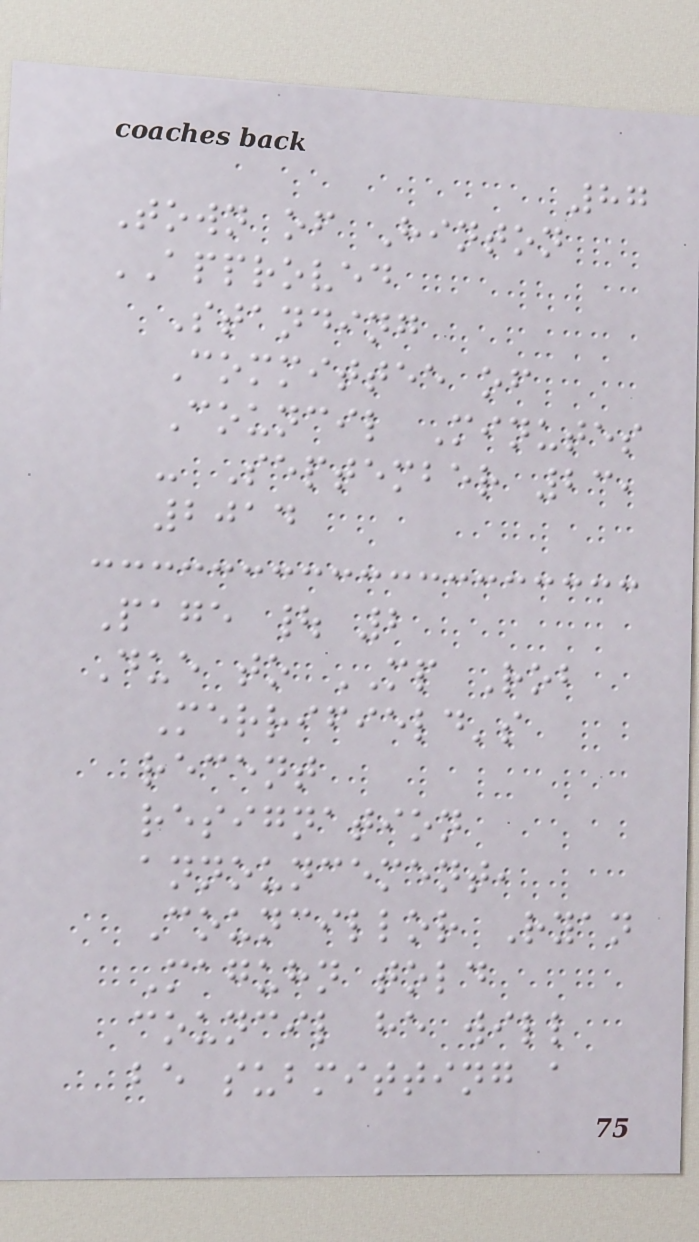87
Town of Hinton
APPROVED
Standing
Committee of
Council Minutes
- September 23,
2014
Page | 2
Due to MP Rob
Merrifield's
recent
resignation
announcement,
Councillor Ryan
Maguhn told
council he will
be submitting a
